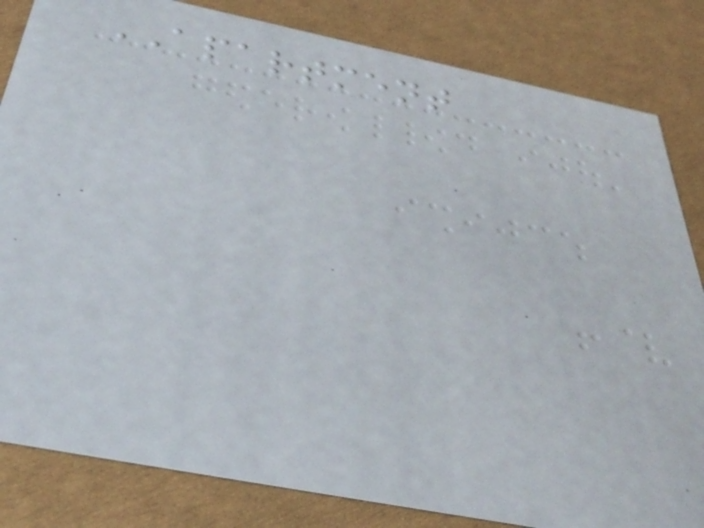APARTMENT
